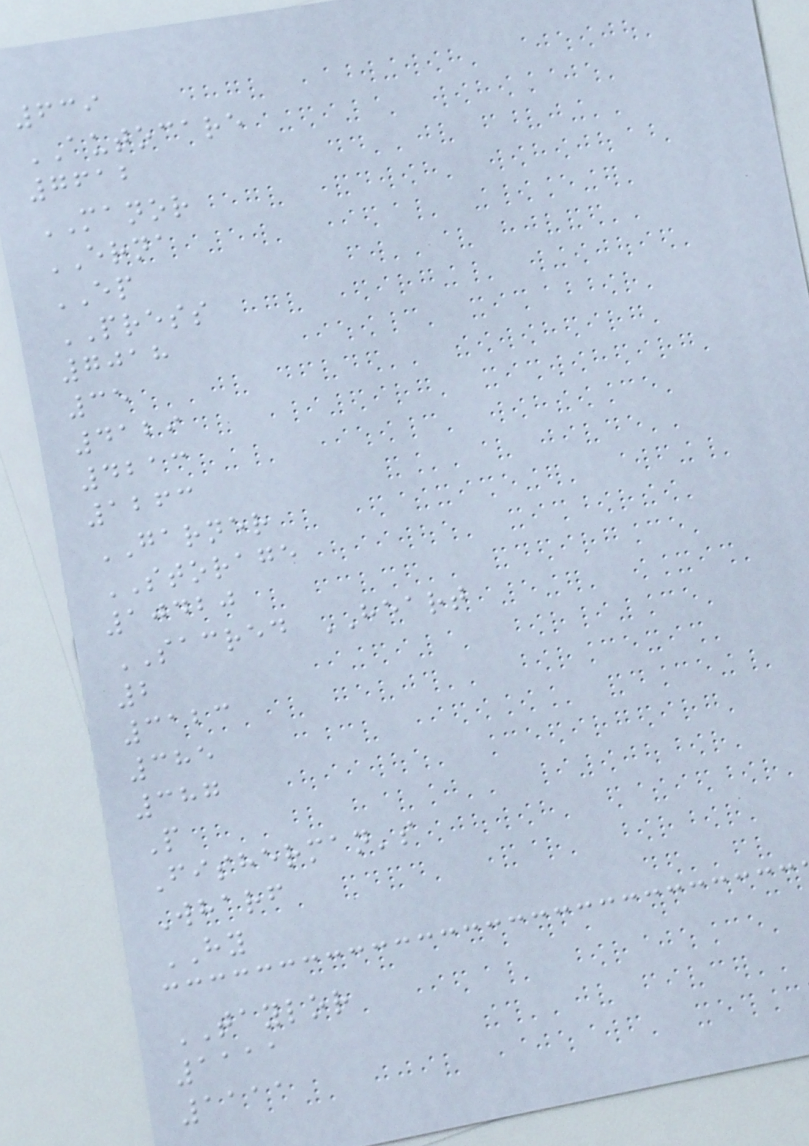639
AUTOCARE
7612
MANOR
ERNA
EP
PRESS
7018
35
4129
4213
1263
GARNER
STORAGE
10420
SACRED HEART
2
3123
385
387
P
Fisherman's
Wharf
HY
TAYLOR
1111
1111
